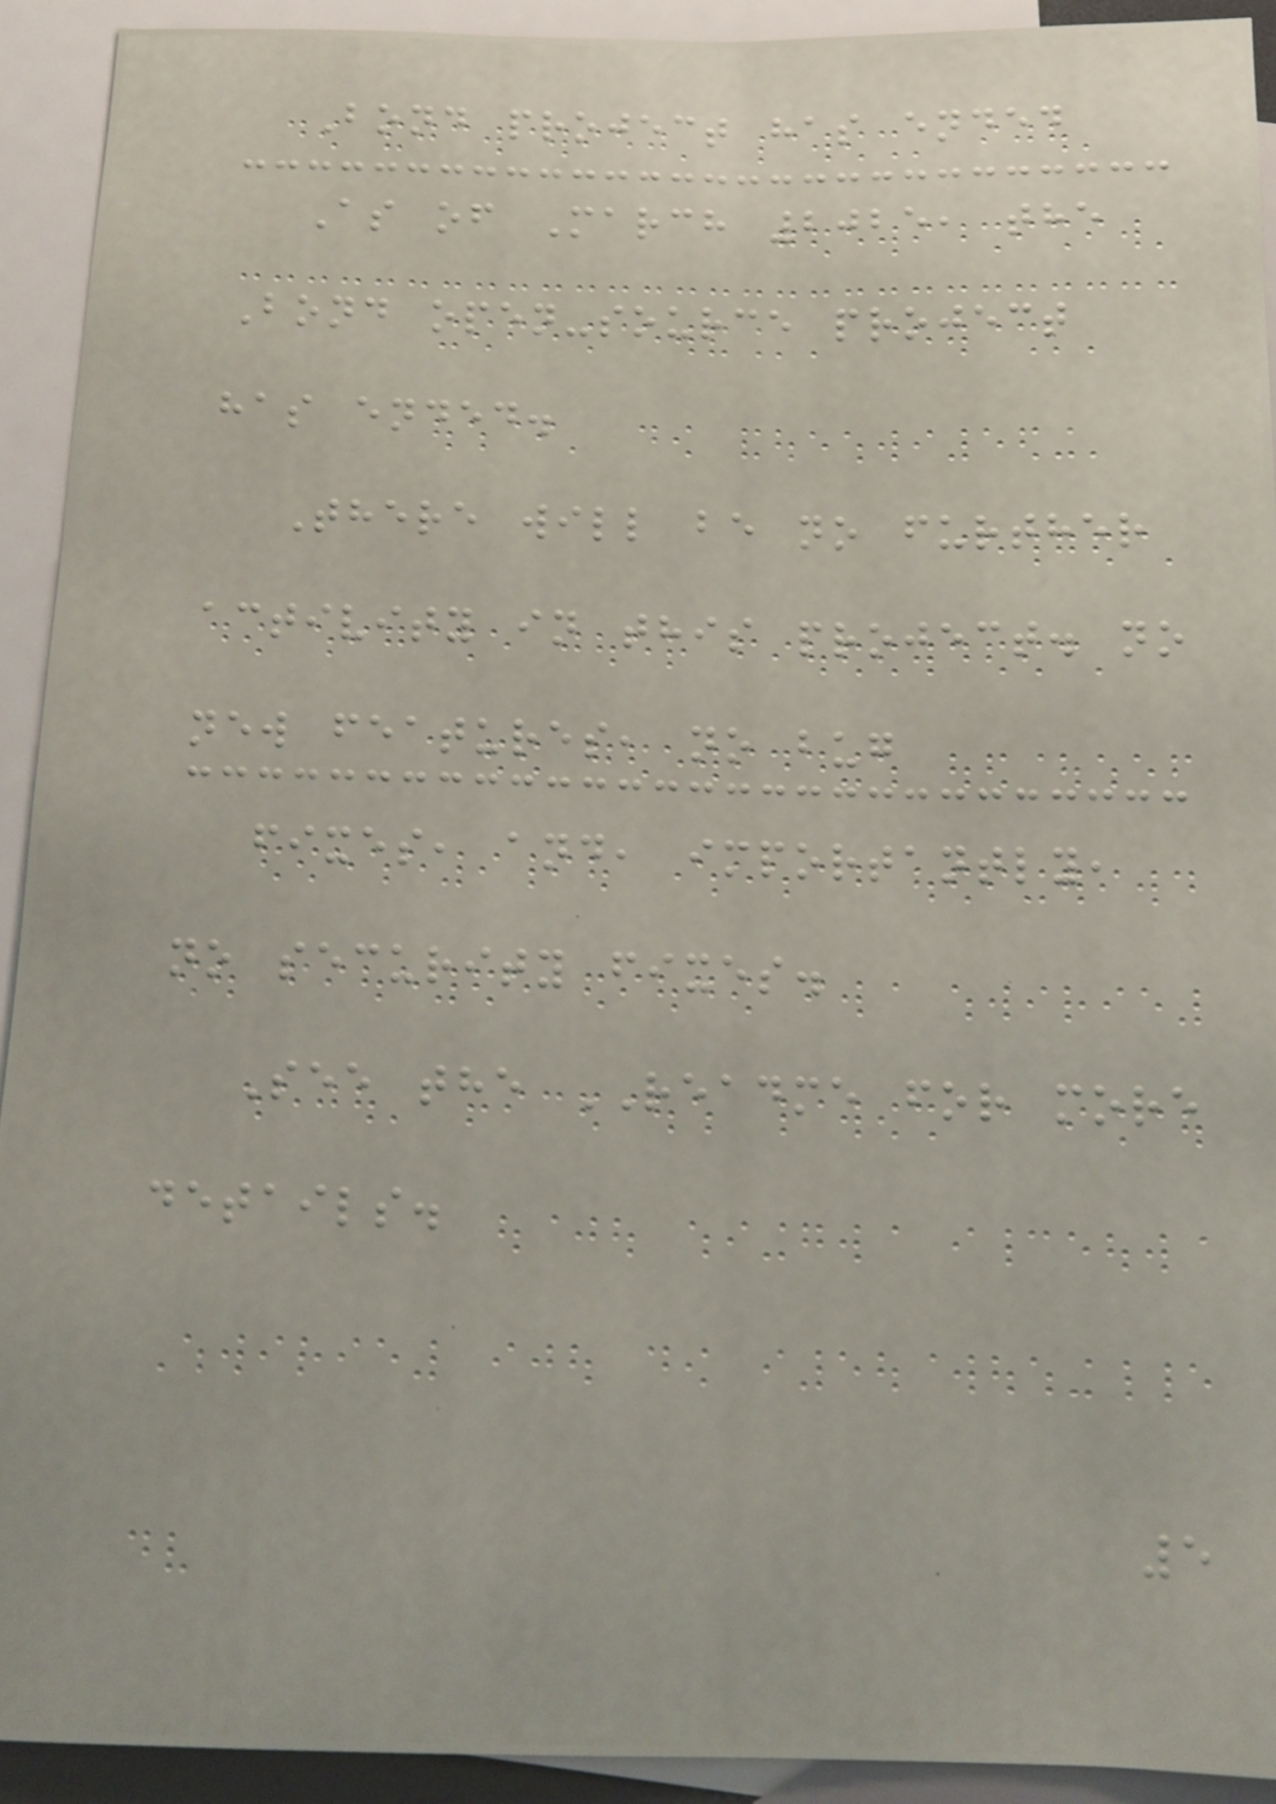Bond project has ended
As of March 2025, the
Bond open-source project
has ended.
There will be no further
activity in this project. no
new features, no bug
fixes, and, importantly,
no security fixes.
See the README for more
details.
5
